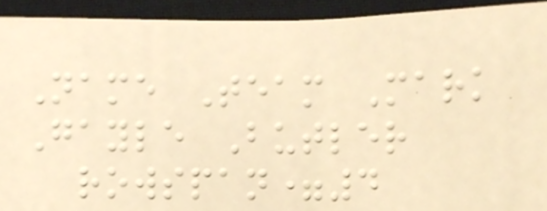Name Team Mark
Gayle Butler
rowspan=4
